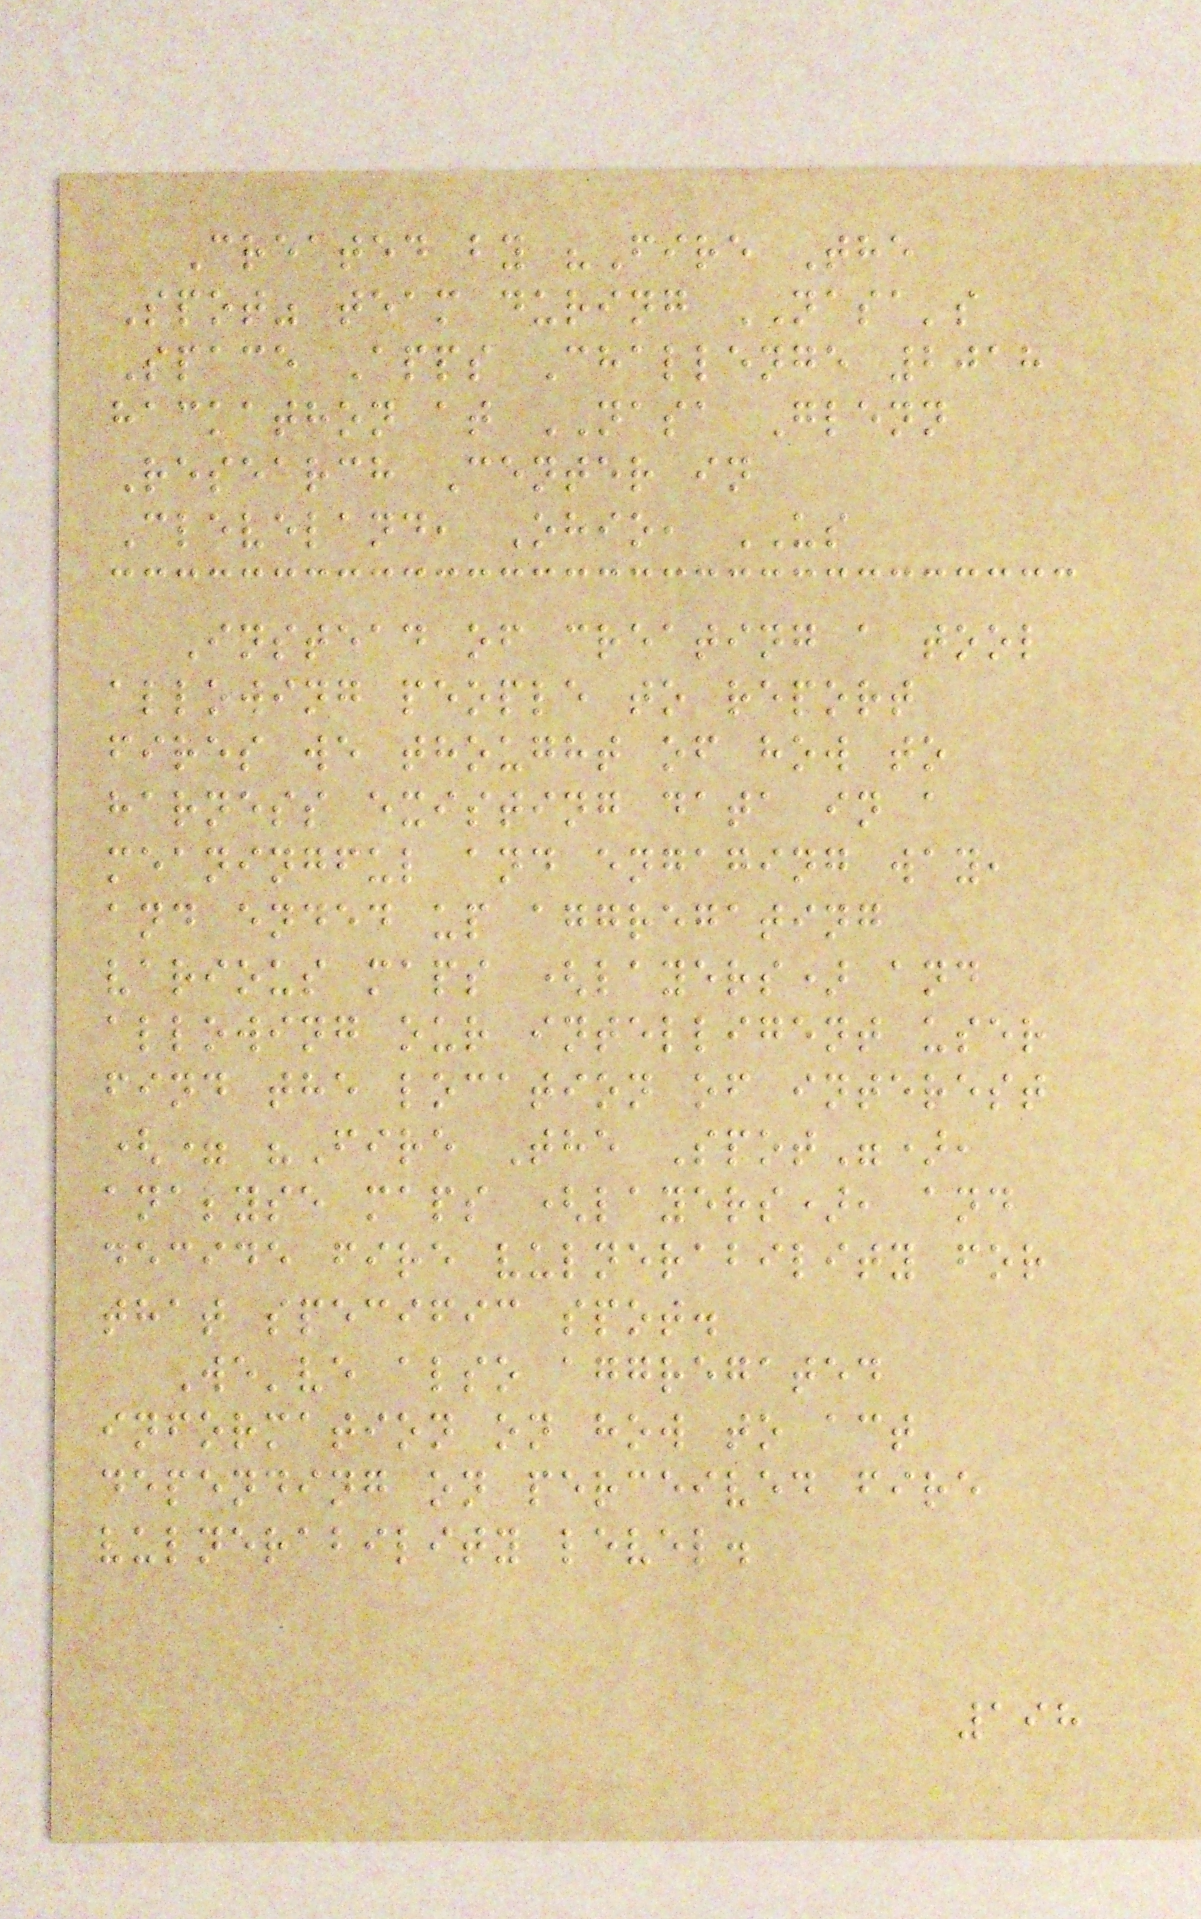Created by "Fire The
Spot" team during NASA's
Space Apps Challenge 2018
hackathon at NASA Glenn
Research Center in
Cleveland, Ohio, US
Instead of creating a tool
allowing people to report
fires we thought of how to
harness existing data in a
meaningful and engaging way,
and ended up aggregating
various maps (layers) and
allowing our intelligent user
find the location of interest
(= "Fire The Spot"),
analyse maps (layers), and
decide fire vulnerability for
that specific spot.
We've also aggregated
information on how to act
depending on perceived fire
vulnerability level.
198
